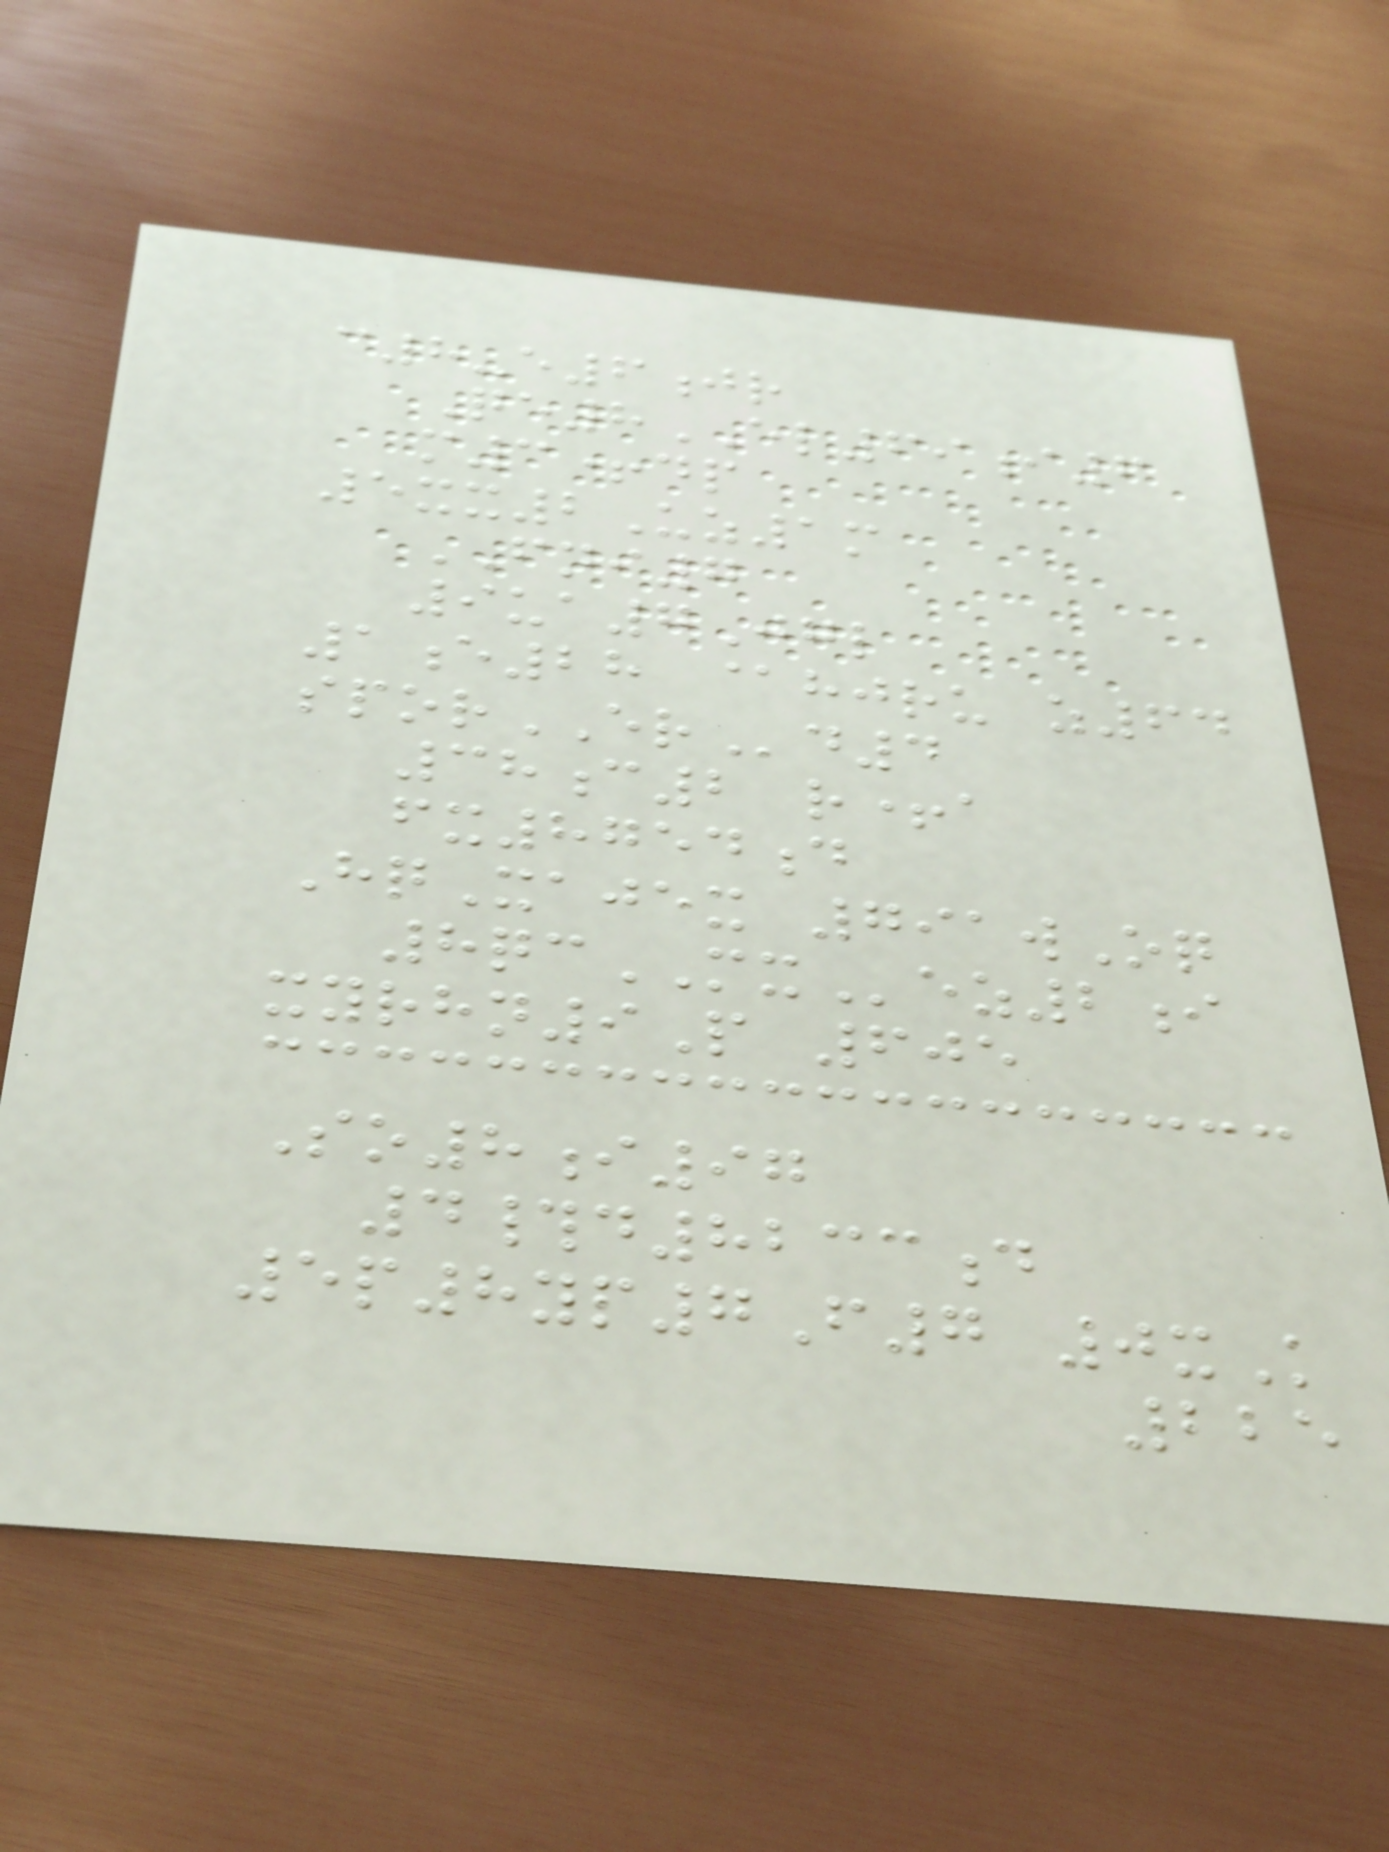c8-e6jr
Qe8EL69i6
m3+dp
5xx2Uz1m
FNI7
9ua7Jgl
1e28 @hjru z64
sporERd4
38c2 r+a
fx8754d
HqXajex 791wOq
8qcMXez2i
xyrhn9P 605
So8i97
4#d8233d
5p8yp7F7 0xK
225
